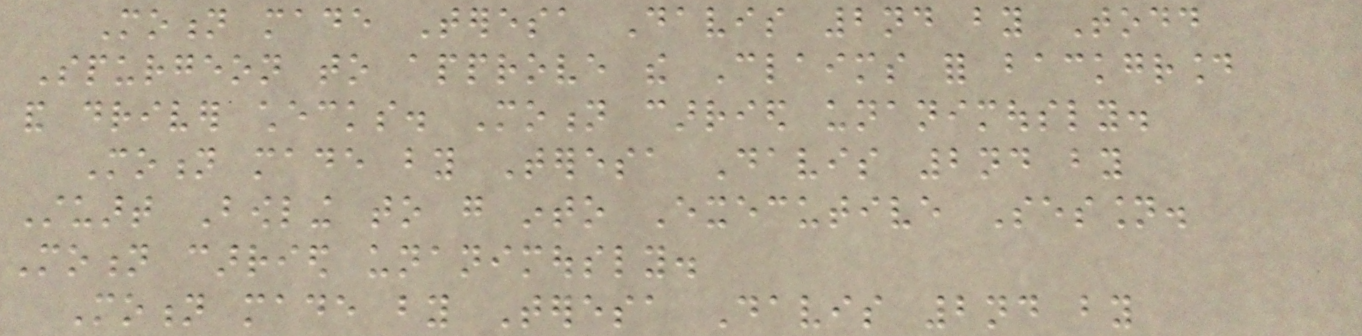Motion made Teresa Davis 2nd by Todd
Spurgeon to approve the Claims for background
and driver checks. Motion carried unanimously.
Motion made by Teresa Davis 2nd by
Stuart Bowling to go into Executive Session.
Motion carried unanimously.
Motion made by Teresa Davis 2nd by
